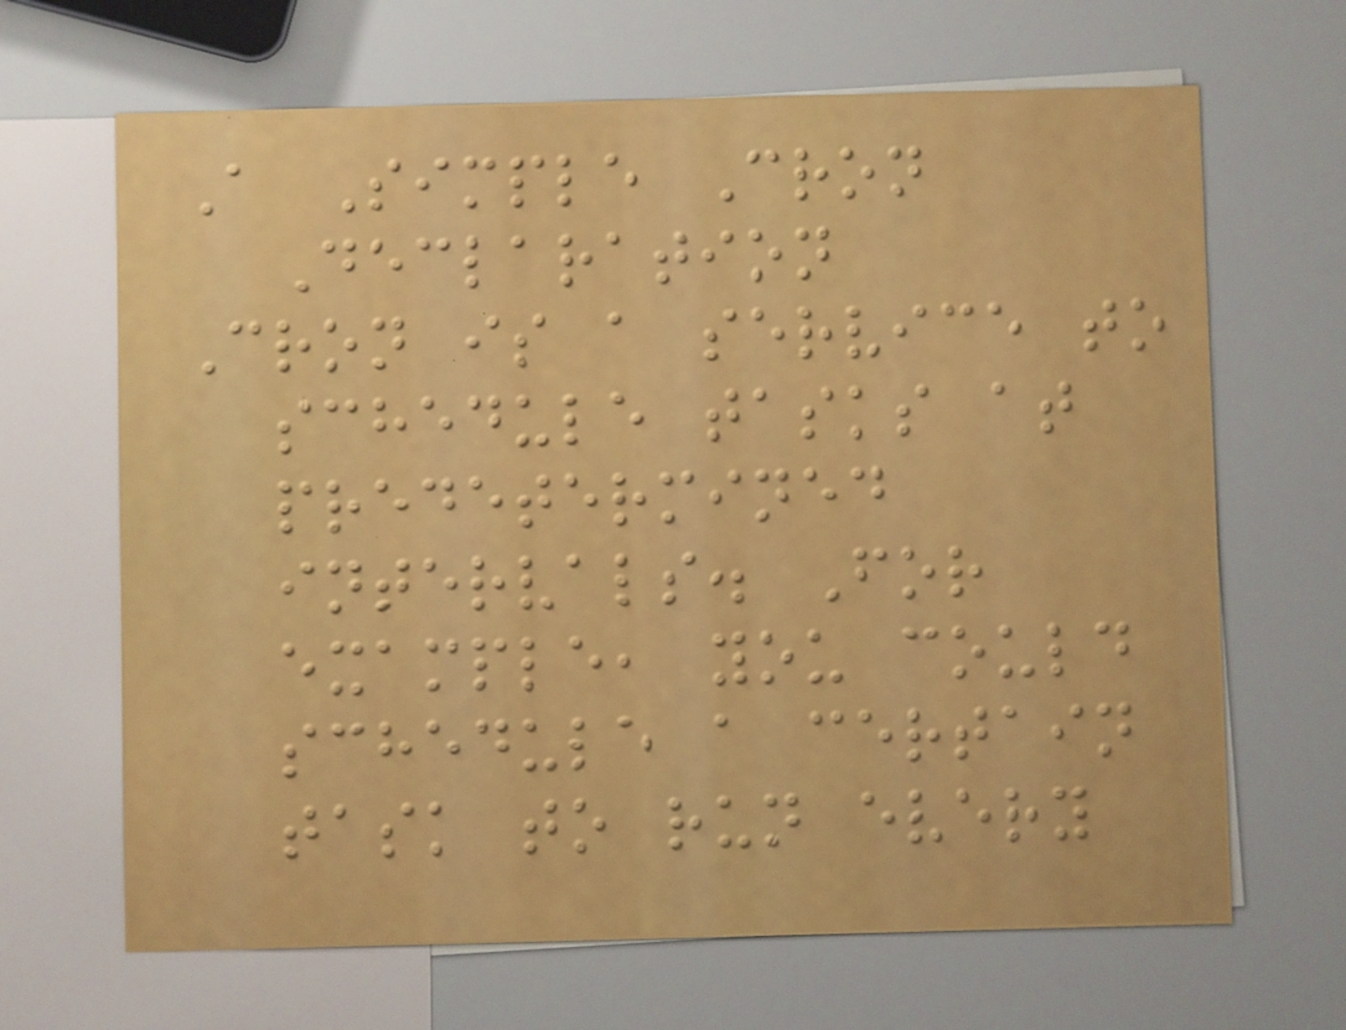A Simple Cron
Declaration
Cron is a service to
schedule tasks at
predetermined
intervals. For
example, you could
schedule a certain
task to run every
